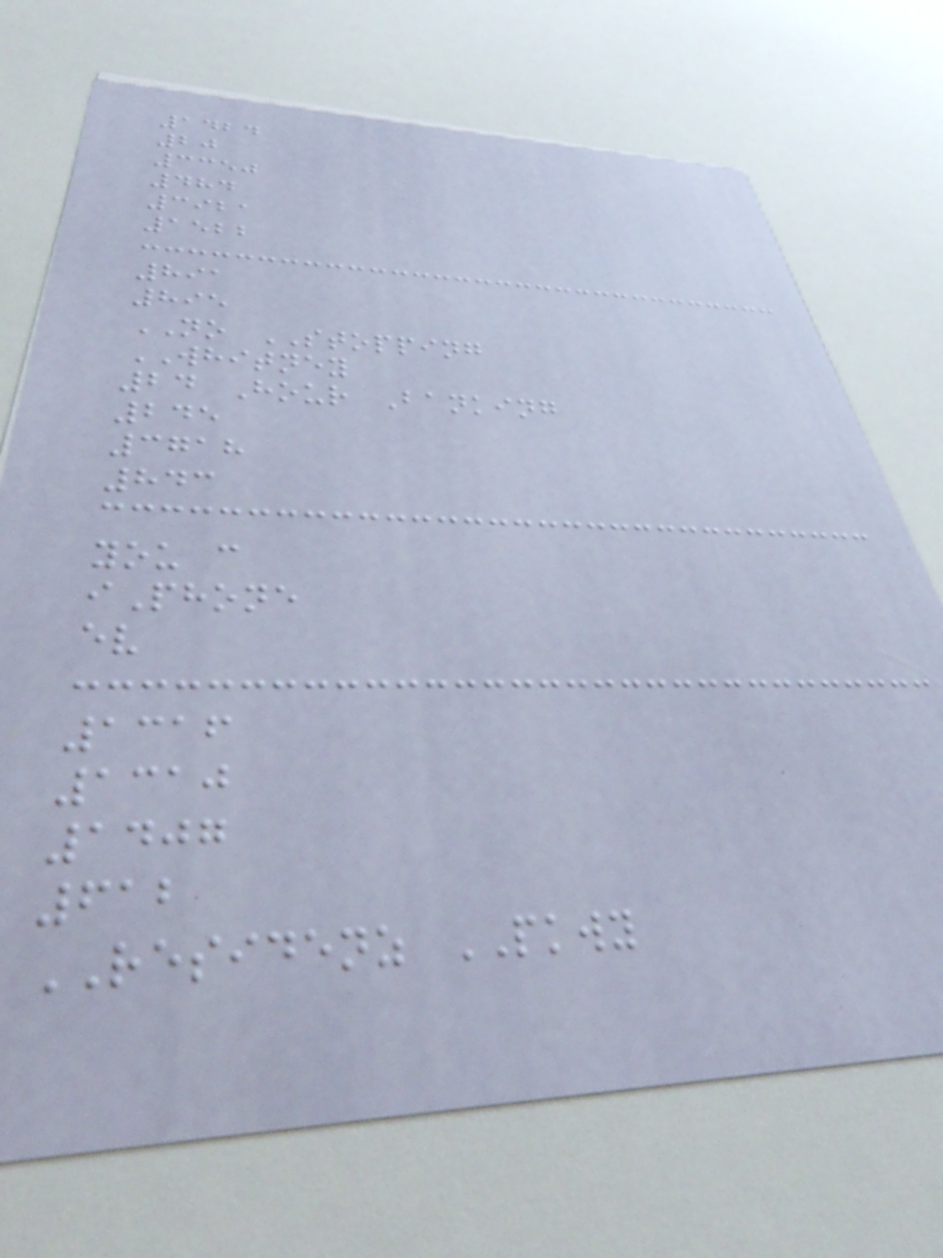1424
20
3350
484
3921
1522
891
895
NO STOPPING
WHITNEY
24 Hour Banking
245
3718
843
you c
iPhone
ev
1316
1310
1407
612
RESIDENZ PKWY
